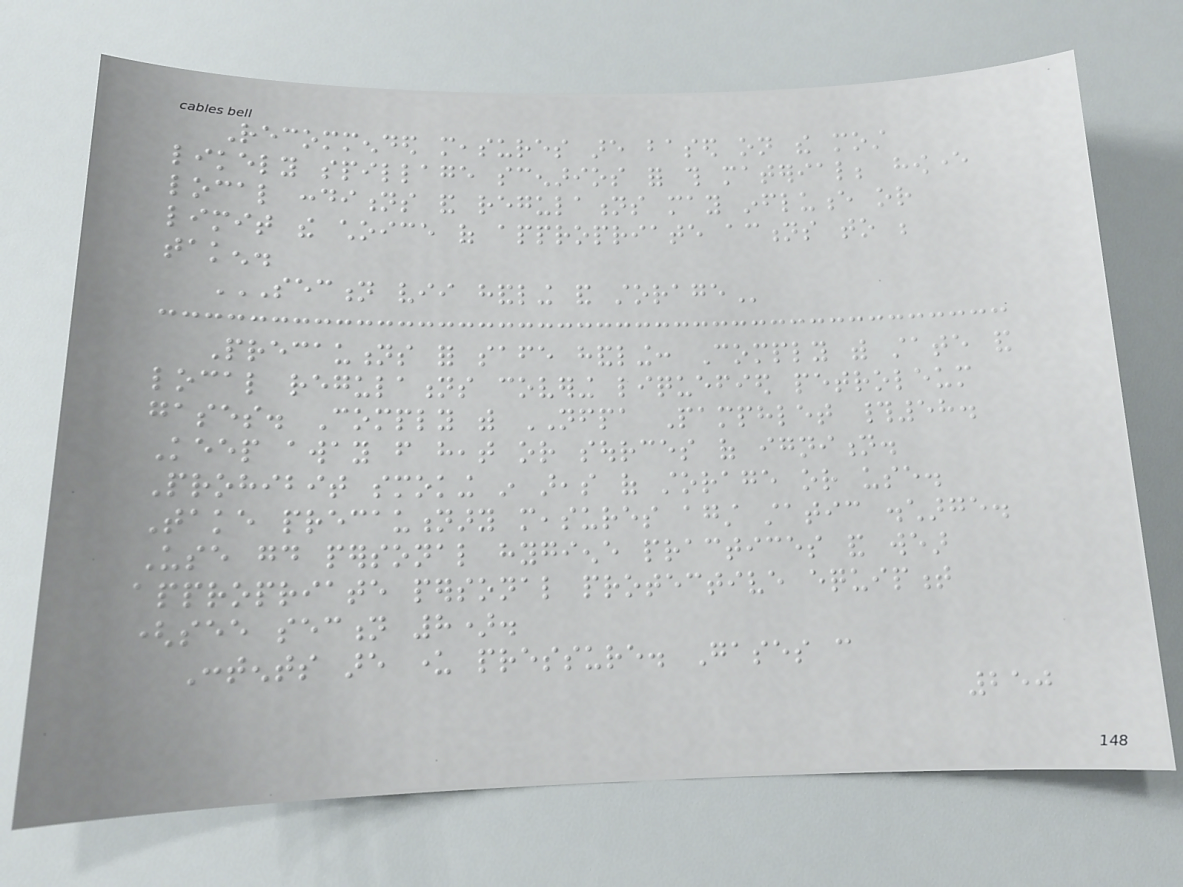Recommended measures are based on the most
likely spillage scenarios for this material; however
local conditions and regulations may influence or
limit the choice of appropriate actions to be
taken.
SECTION VII HANDLING AND STORAGE
Precautions for safe handling: Comply with state and
local regulations covering liquefied petroleum
gases. Comply with NFPA Pamphlet #58.
Keep away from heat or sources of ignition.
Prohibit smoking in areas of storage or use.
Take precautionary measures against static discharge.
Use good personal hygiene practices and wear
appropriate personal protective equipment
(see section 8).
Contents are under pressure. Gases can
250
